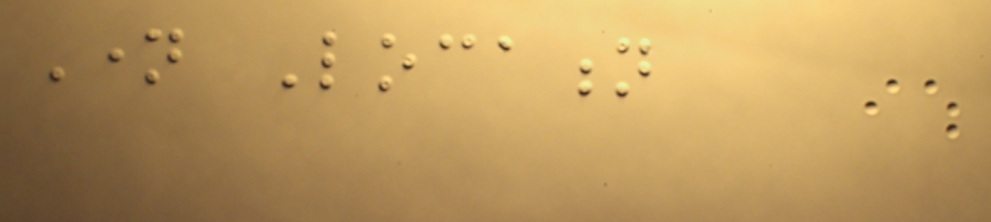Name Location
